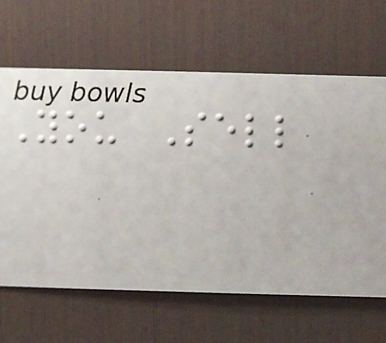You Sell
